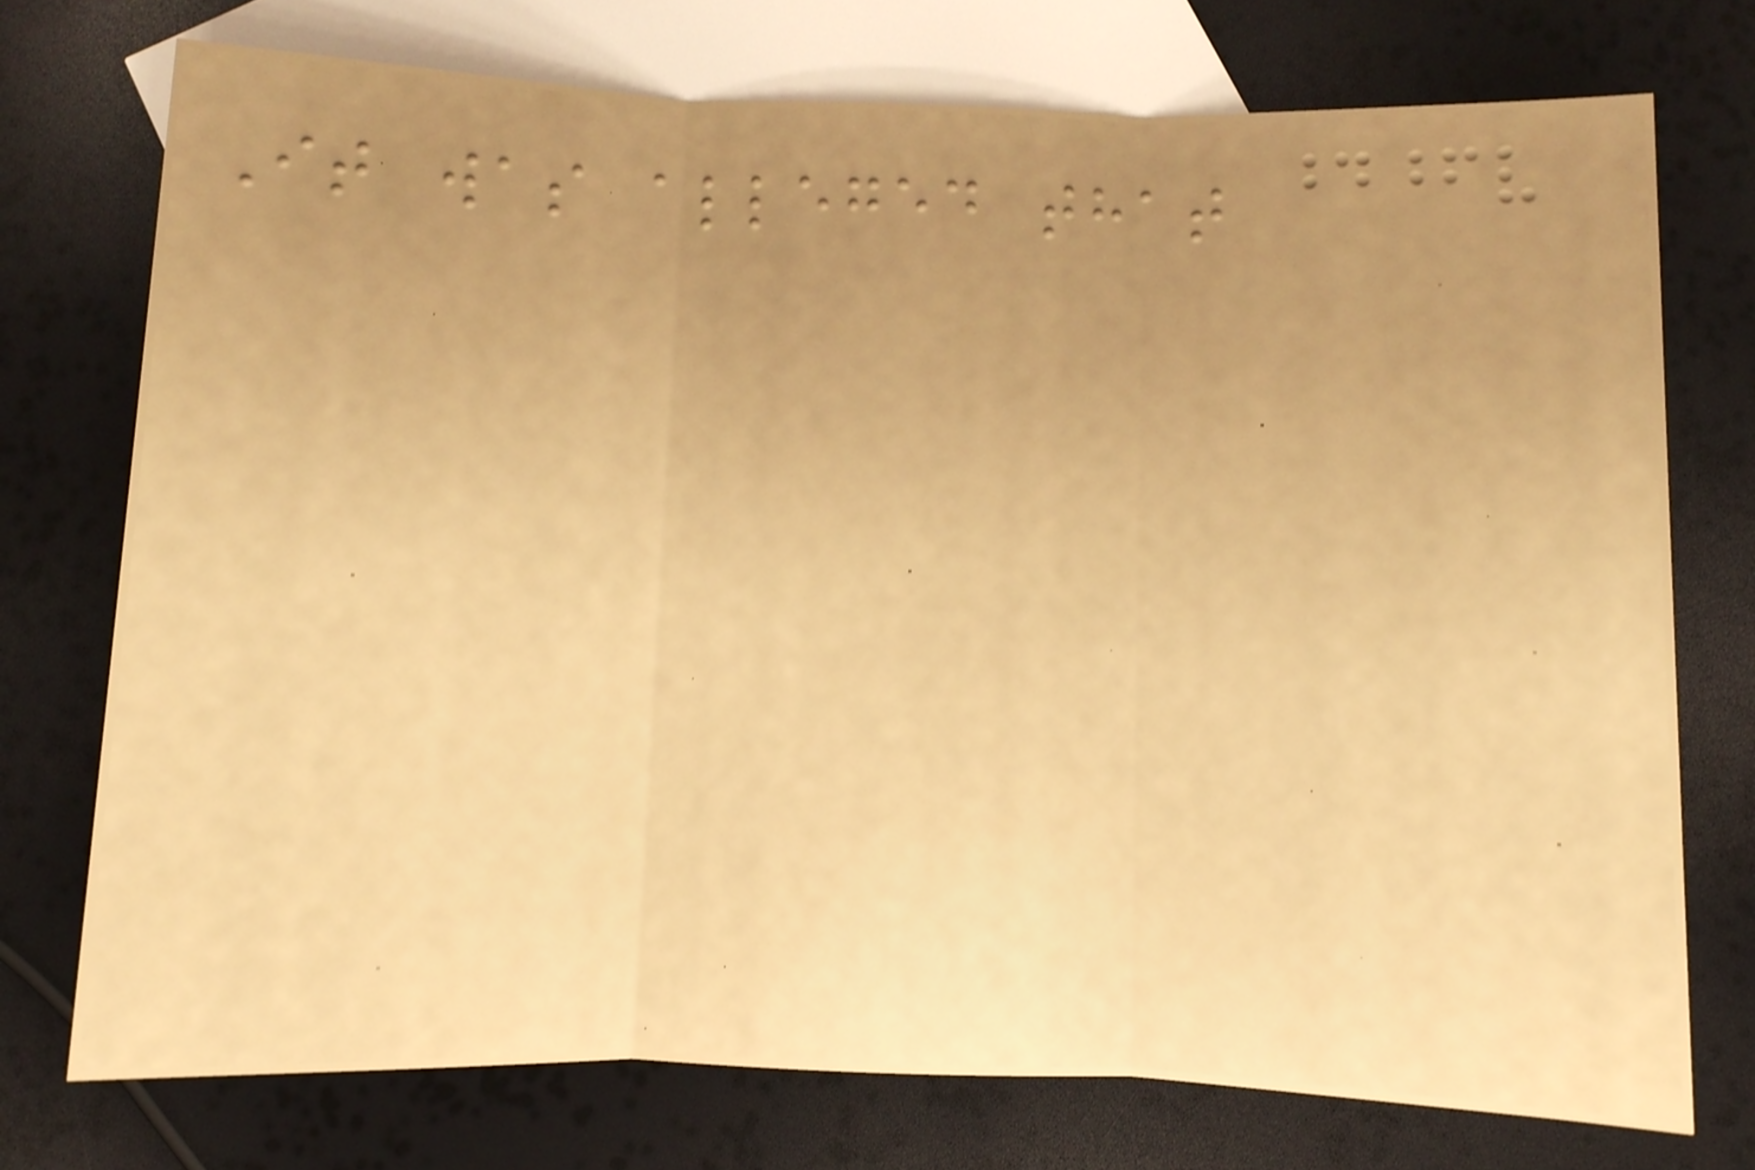It was alleged that
